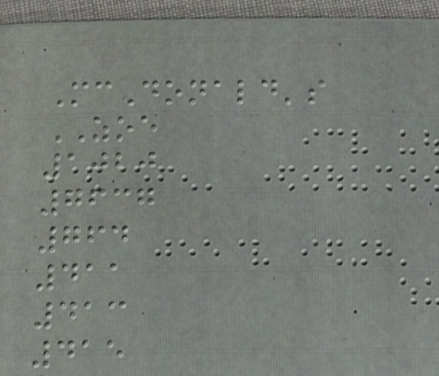McDonald's
ZOE
1020
7637
764
411
413
415
